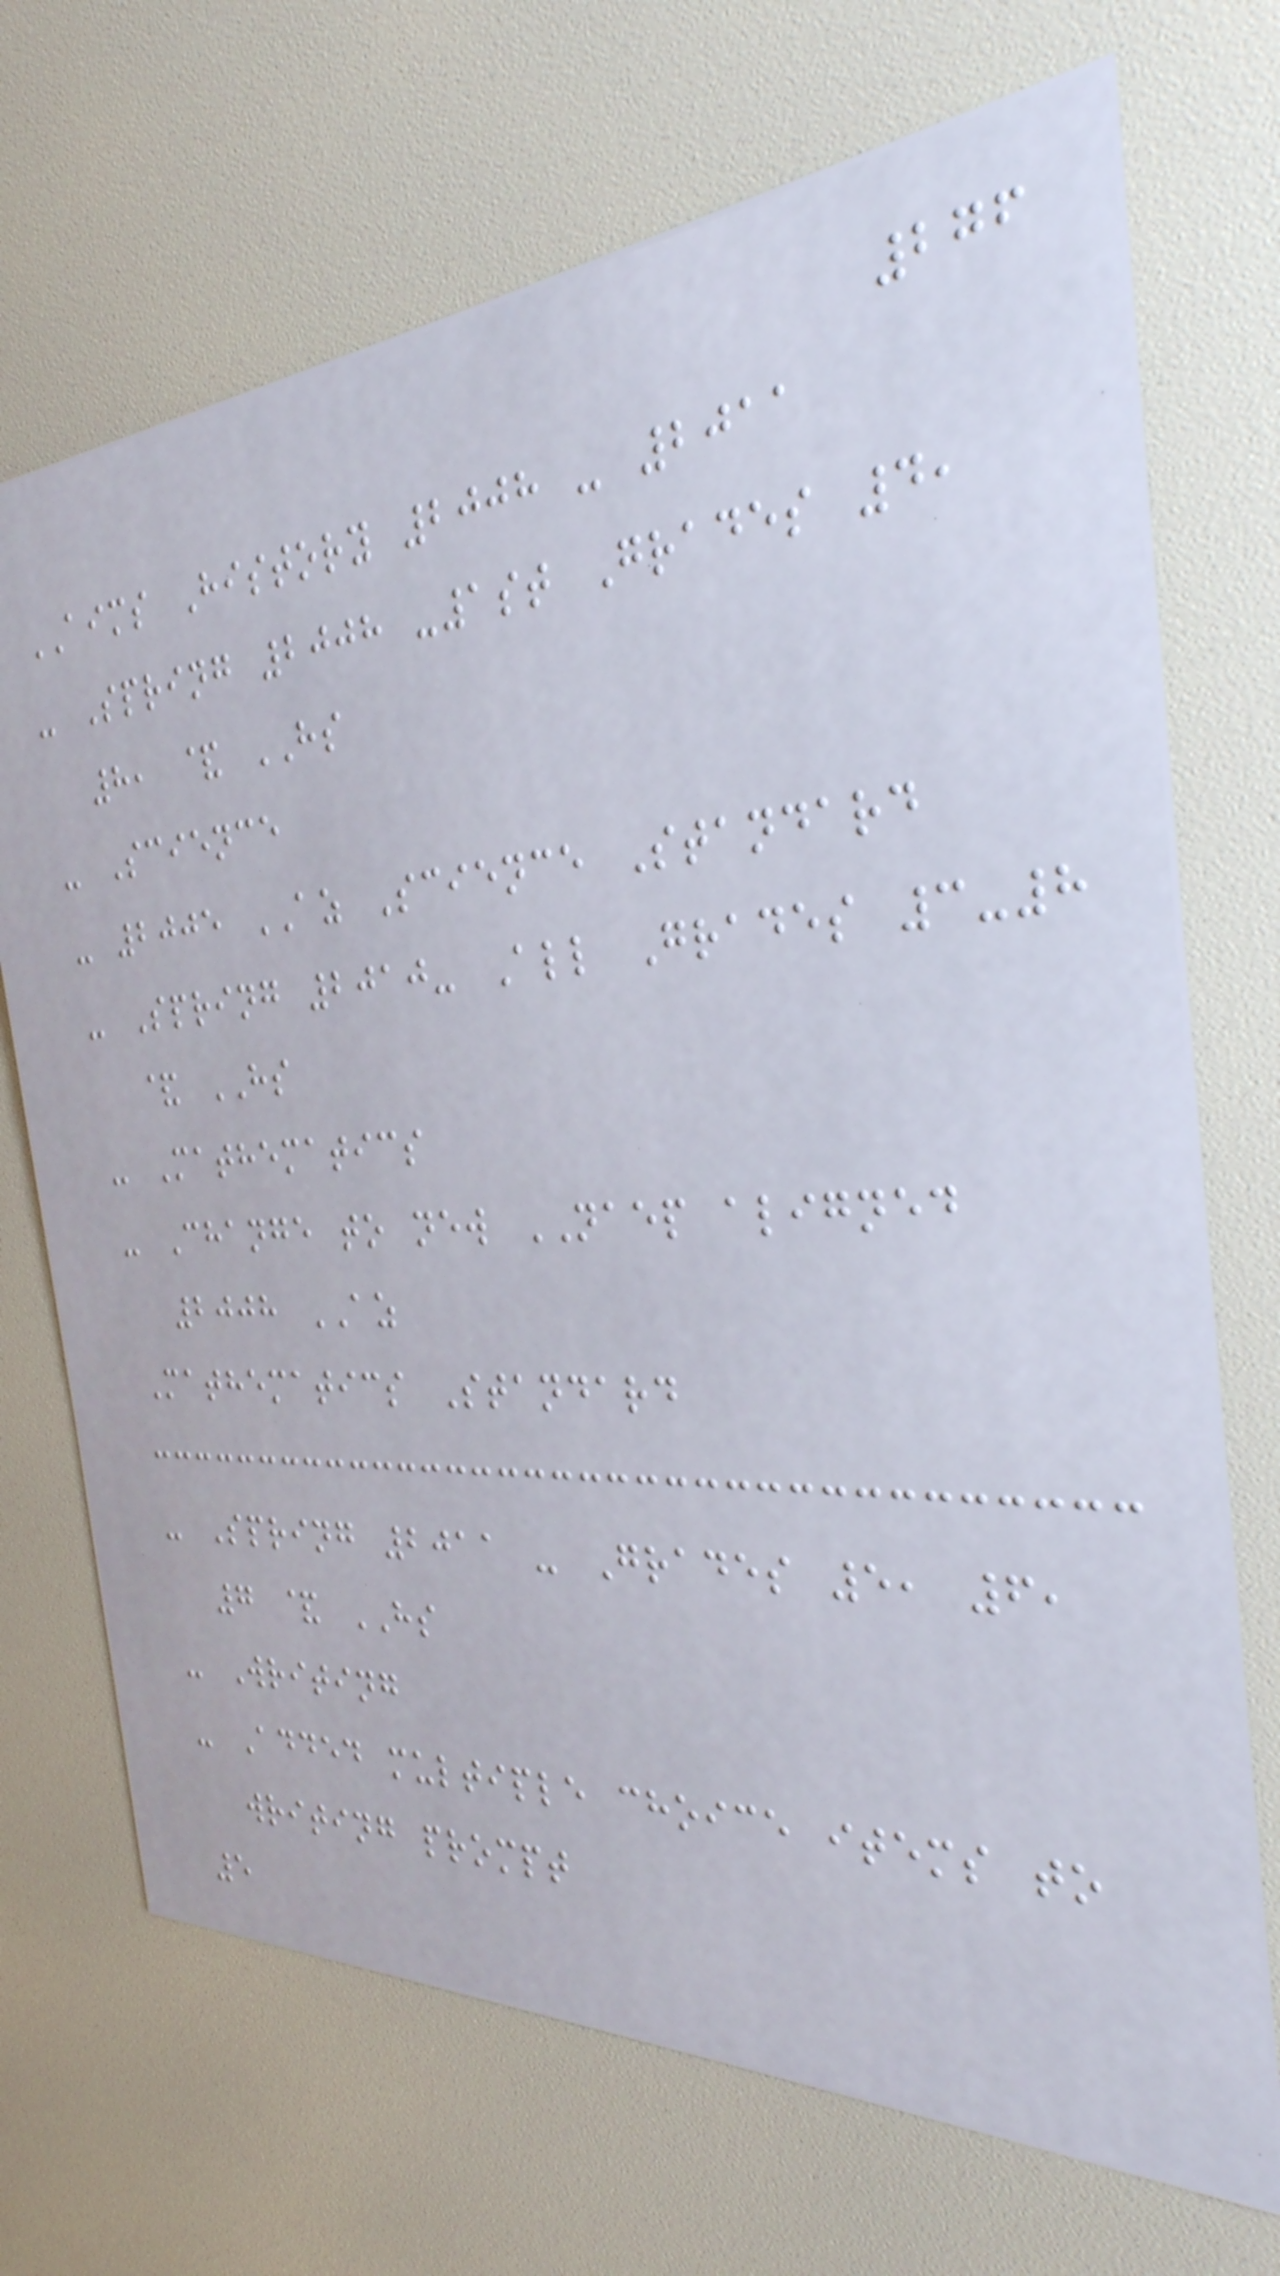276
AIMS History 2008 - 2011
- Spring 2008 -1st Grades 4,
8, & HS
- Science
- 2005 AZ Science Standard
- Spring 2010- All Grades 3-8
& HS
- Mathematics
- Change to new NAEP aligned
2008 AZ
Mathematics Standard
- Spring 2011 - Grades 5, 6,
7 & HS
- Writing
- Added multiple choice items to
writing prompt
5
